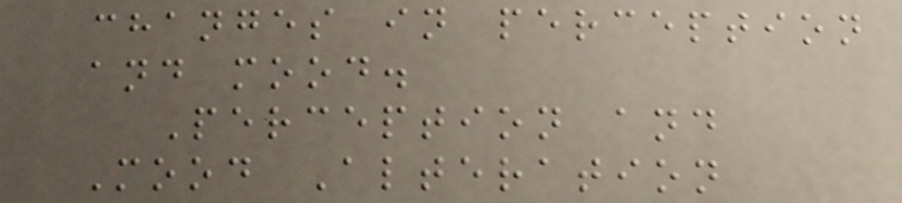changes in perception
and mood.
Perception and
Mood Alteration
